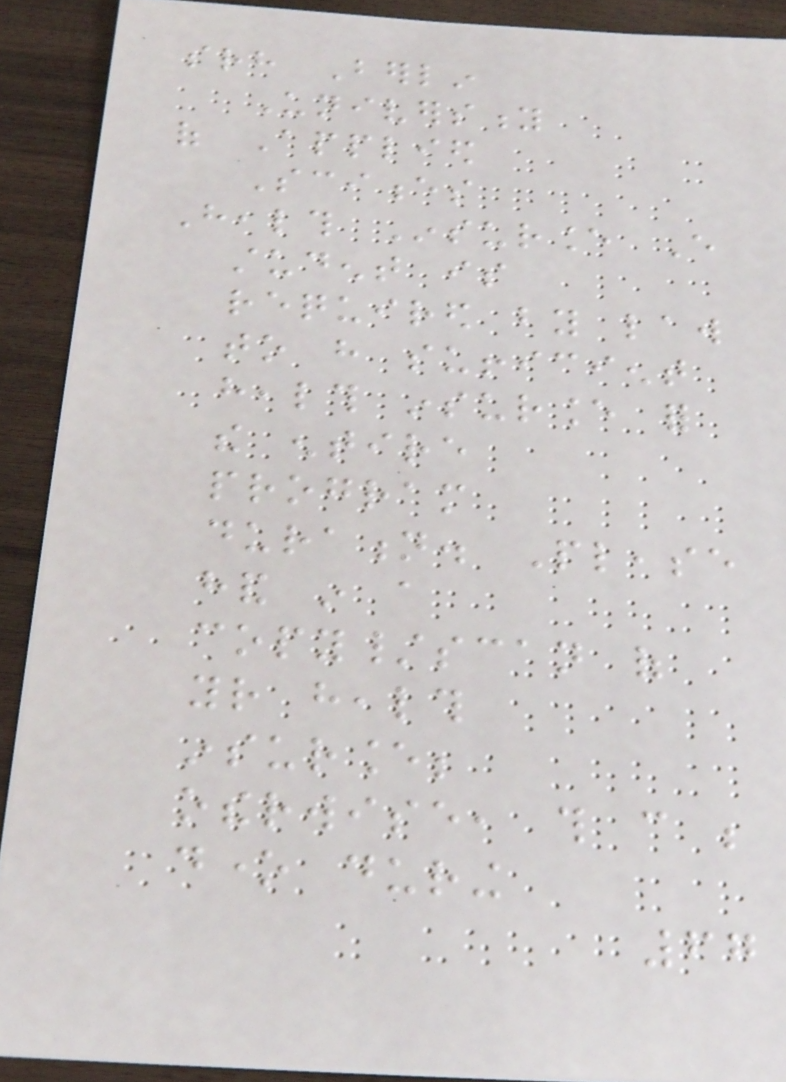srh Berlin
University
of Applied
Sciences
Health Insurance Every
student is
required by law
to have sufficient
health insurance for
the entire
program
duration. Please
hand in a
copy/scan of
your health
insurance;
otherwise, this can be
done during
67
